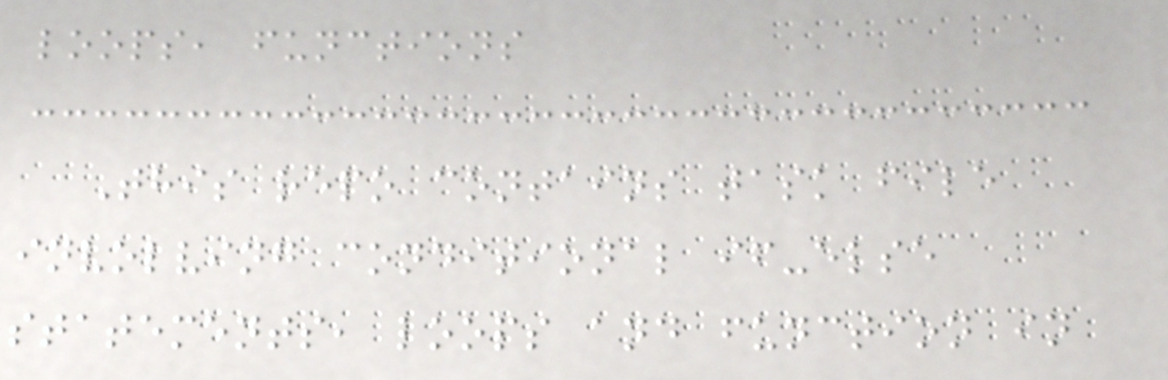loops, functions
This repo contains task file
involving conditional if-else
statements, loops and function in
